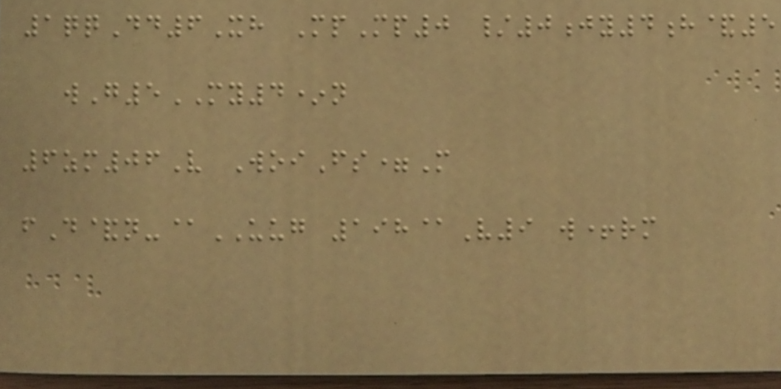1qqDd6Xh MpMp0 /0jy4h&5
wG5MY4*n
6zm06V WoiFs=M
fD&n-@UUG 198@V9 w+rm
